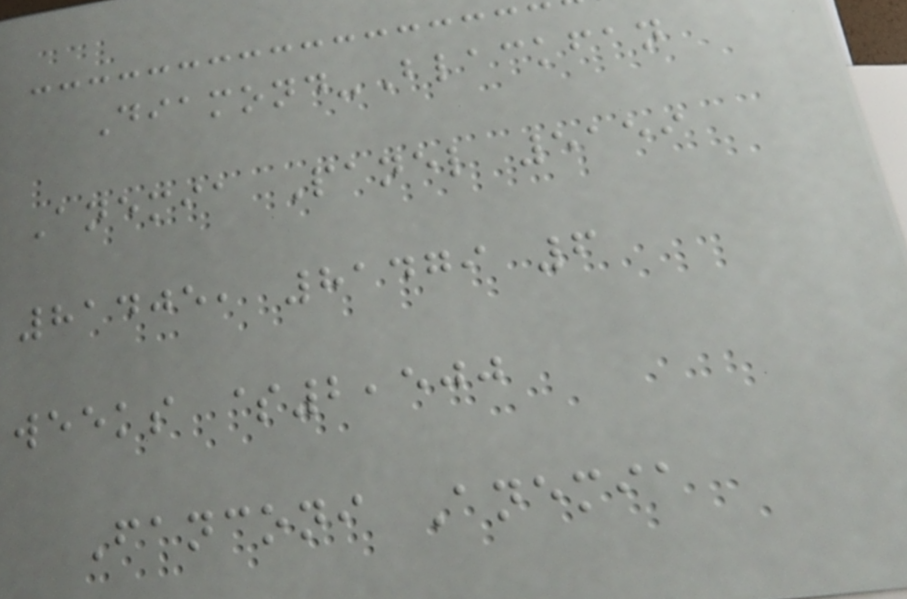Diamond-Blackfan
Anemia Panel 5159
81405, 81479 6
weeks $2,500
Fanconi Anemia
